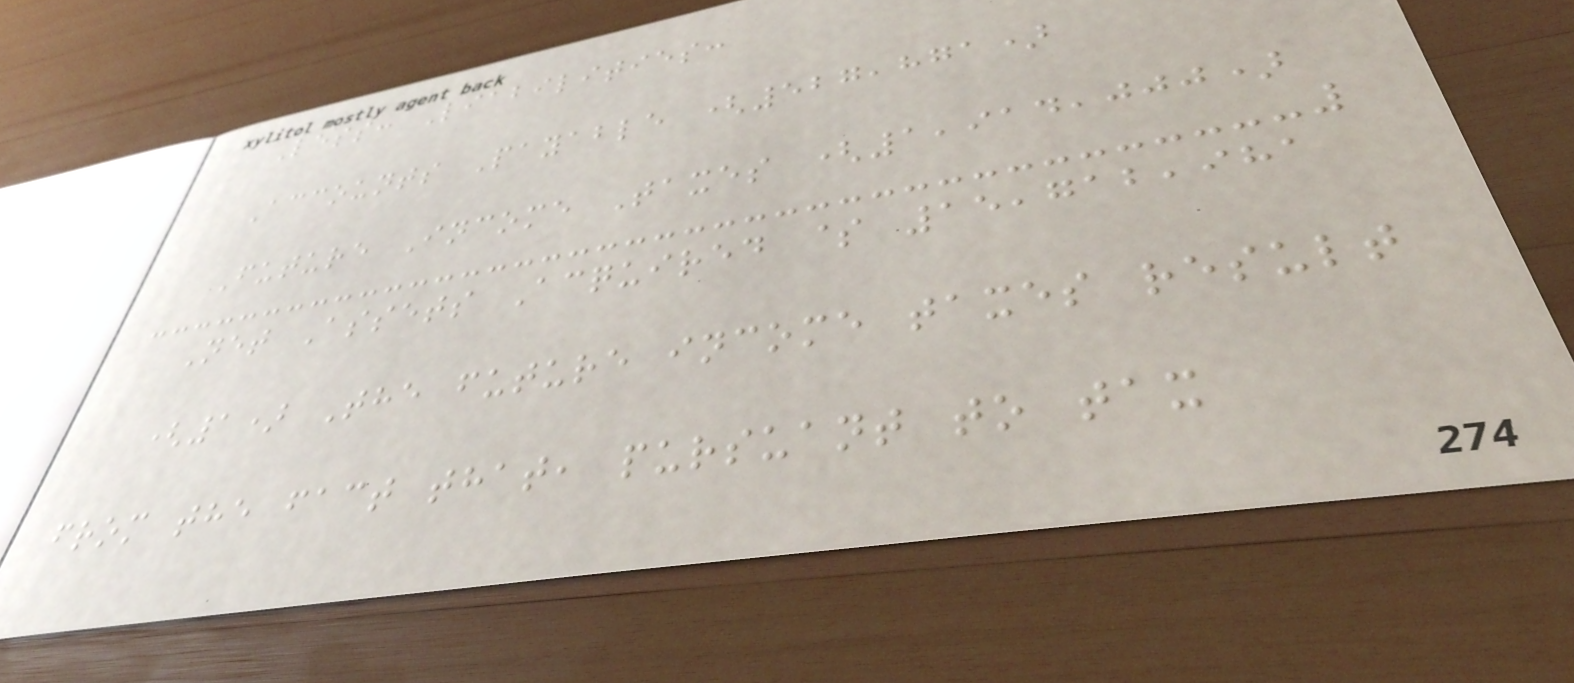Less: Liabilities:
Accounts Payable (527,871)
Future Income Taxes (1,914,000)
Net Assets Acquired $ 15,712,981
(1) The future income taxes result
from the fact that, pursuant to tax
